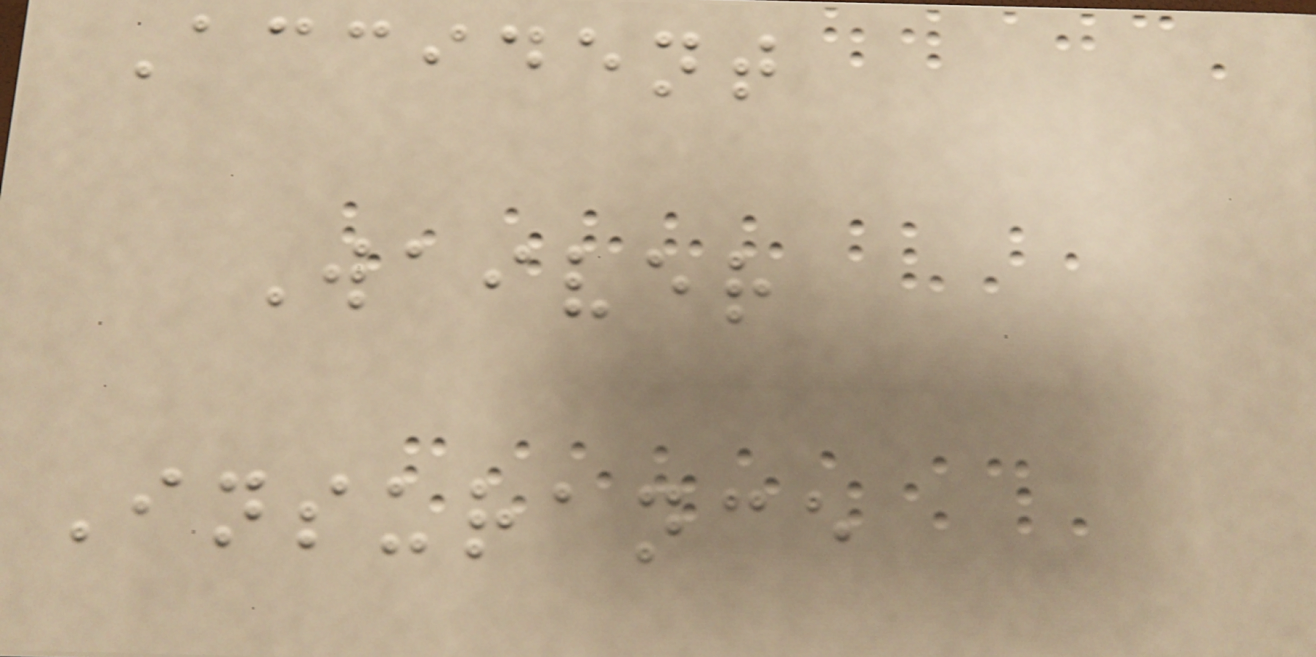Accident
Waiver
Insurance
